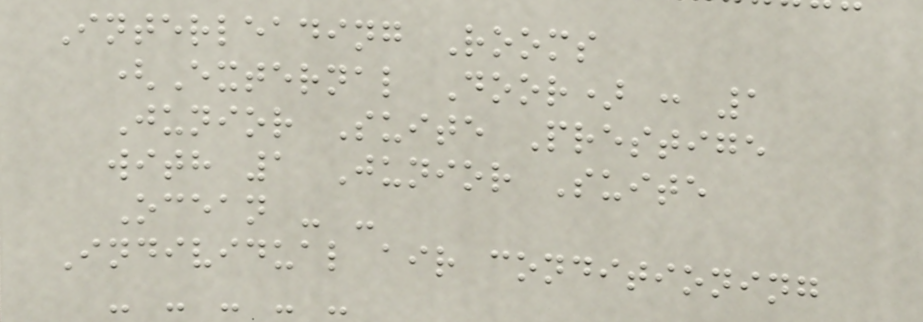Interleading Rooms
(External Door) : 1
Junior Suite Prestige
with 1 Junior Suite
Ocean - -
Individual air conditioning
- - - - -
